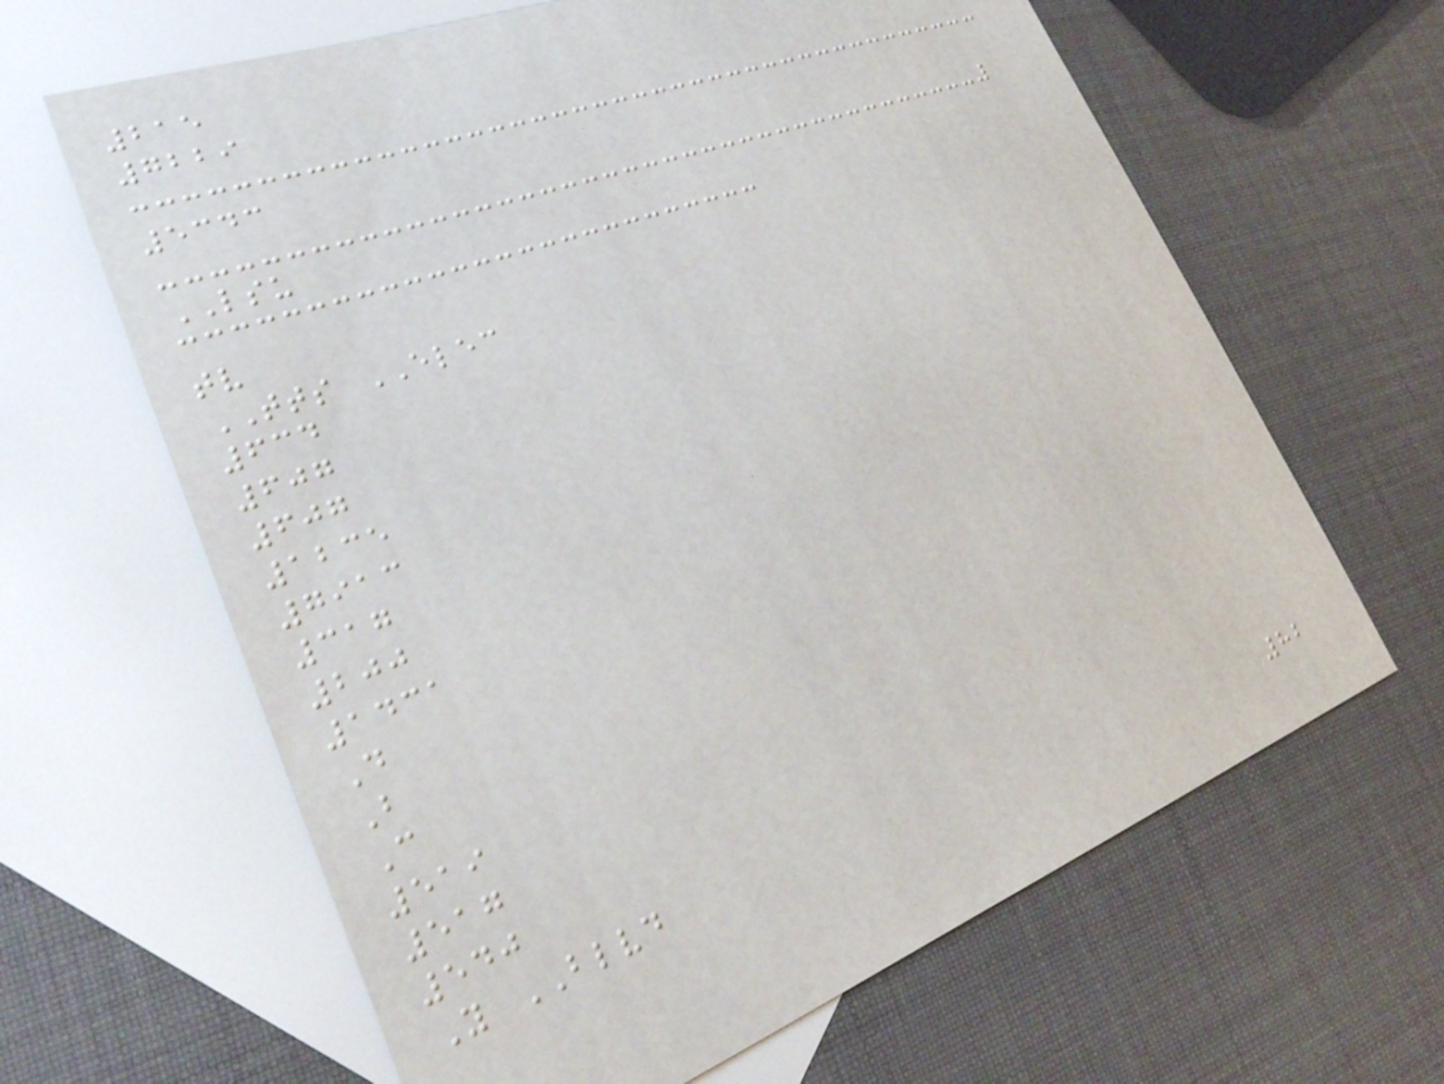215
7229
5343
LSU
tv
TTS ELEC
634
607
607
1235
7913
317
200
1431
D
B
C
519
517
540
Y BLVD
82
